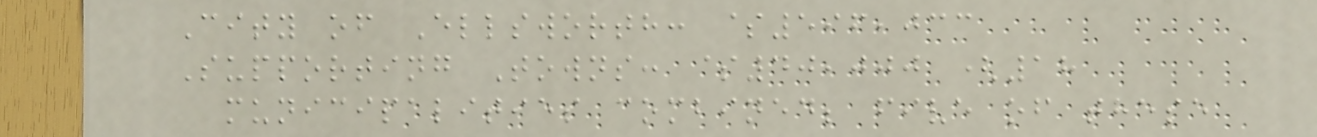City of Ellsworth: $596,033
Supporting Towns: $40,000 (18
municipalities combined; five of these
